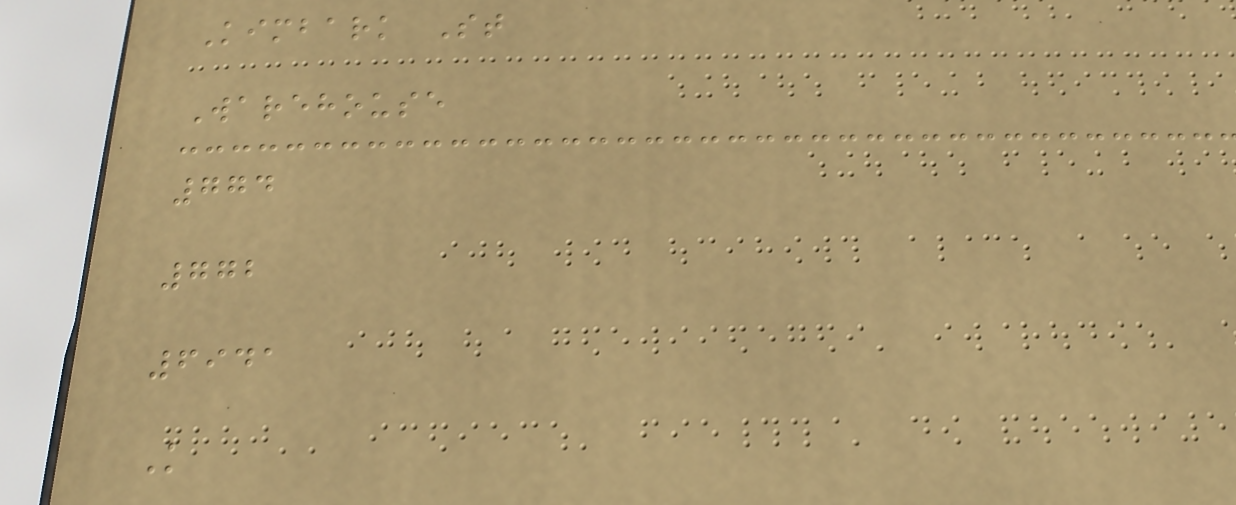Kimbark St
Warehouse
774
772
6941
K
